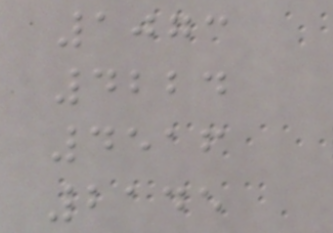1073
4224
4516
2145
